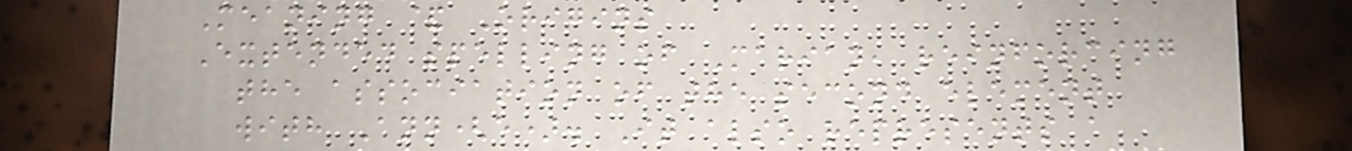Meaning & Origins
Extended spelling of Marian, reinforcing
the association of the second element
with Ann(e). It also represents a
